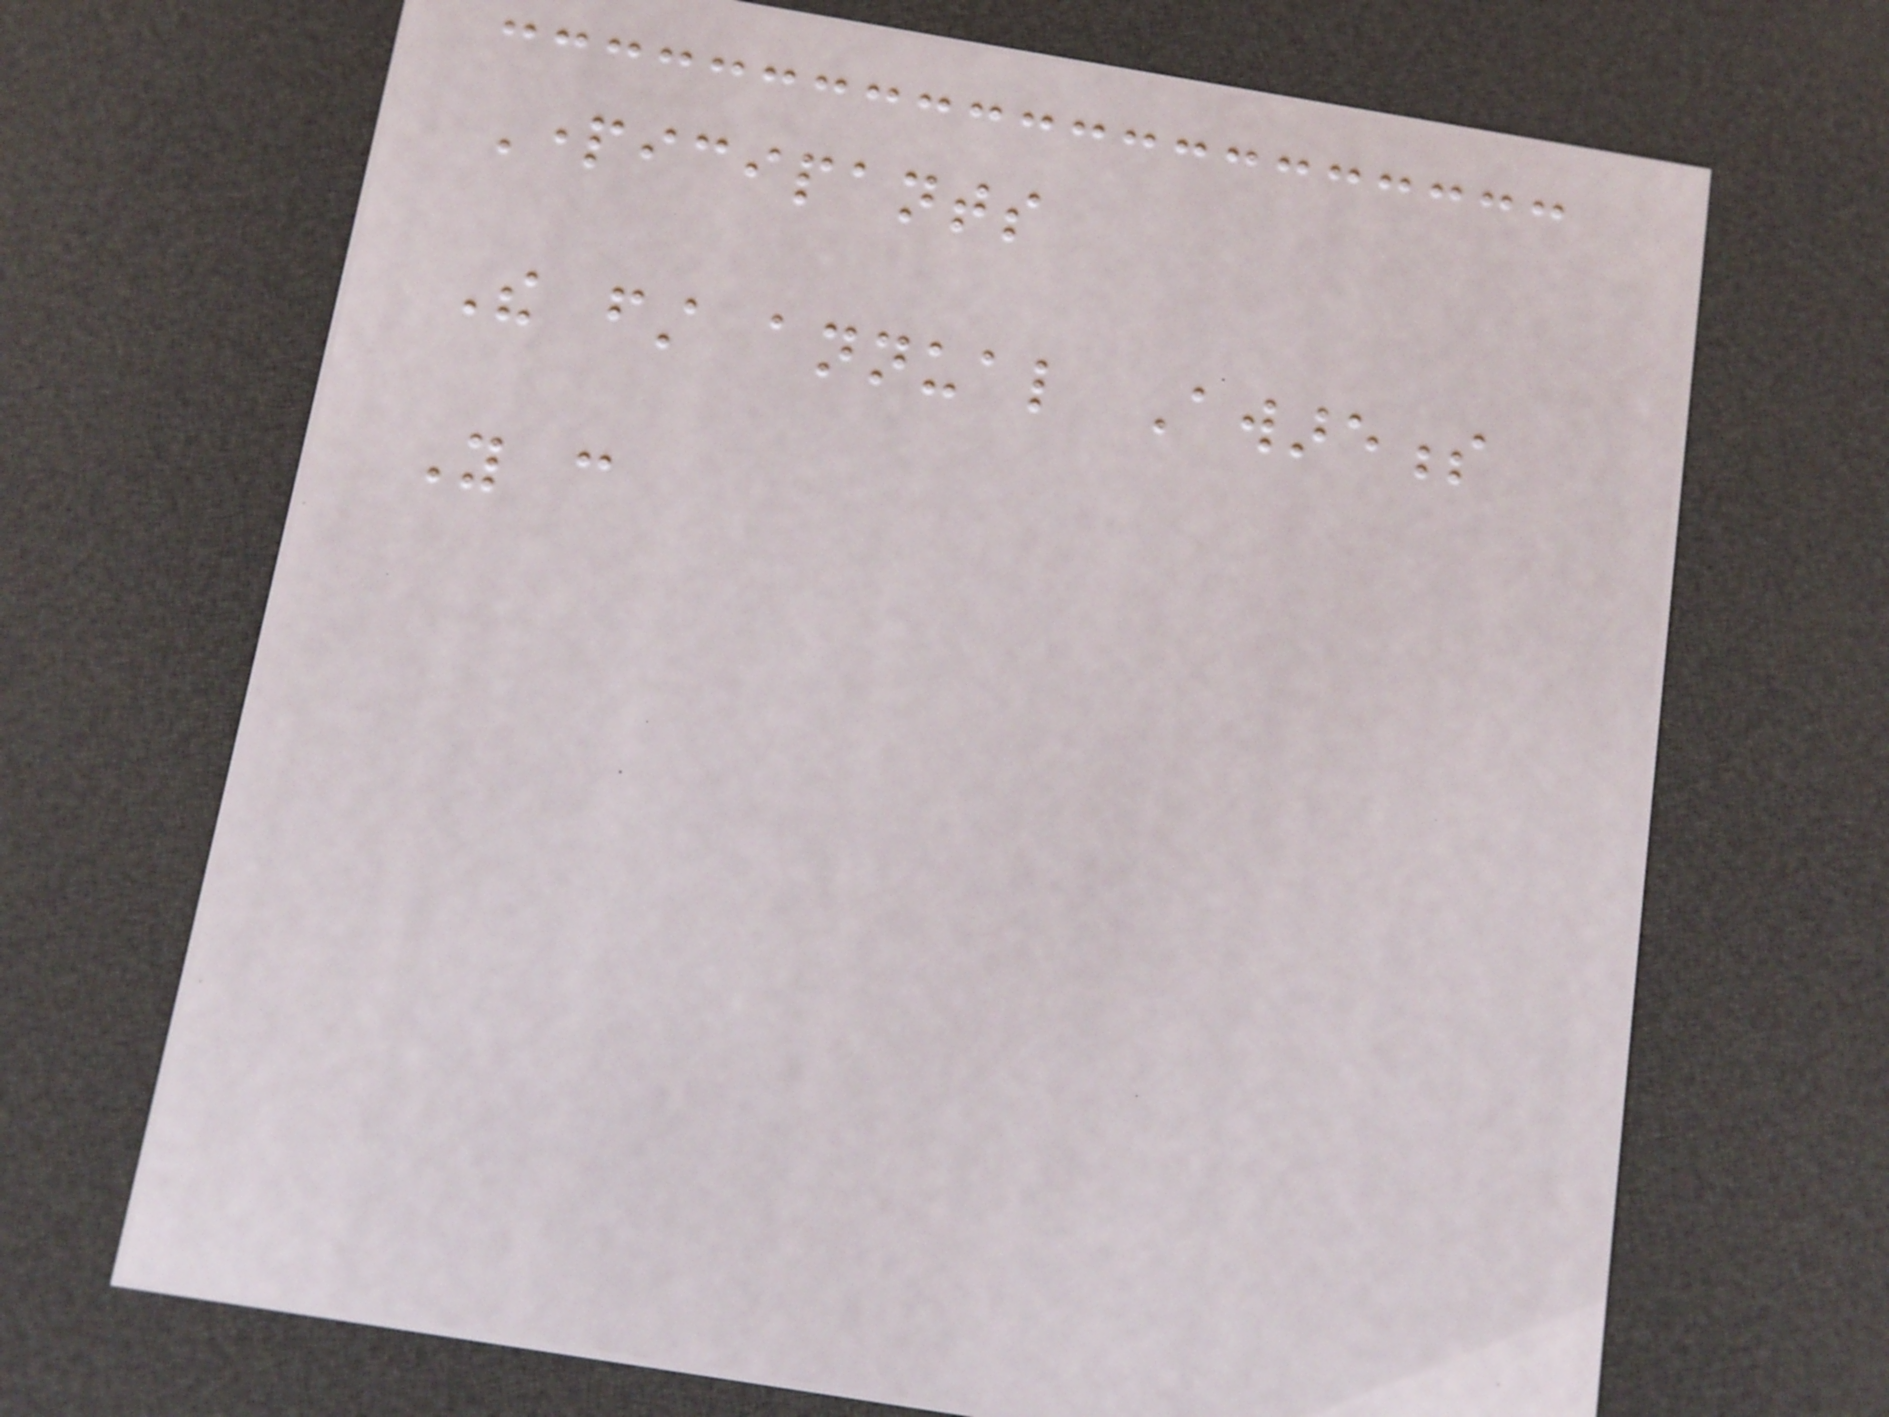Participants
The first annual Awareness
You can
